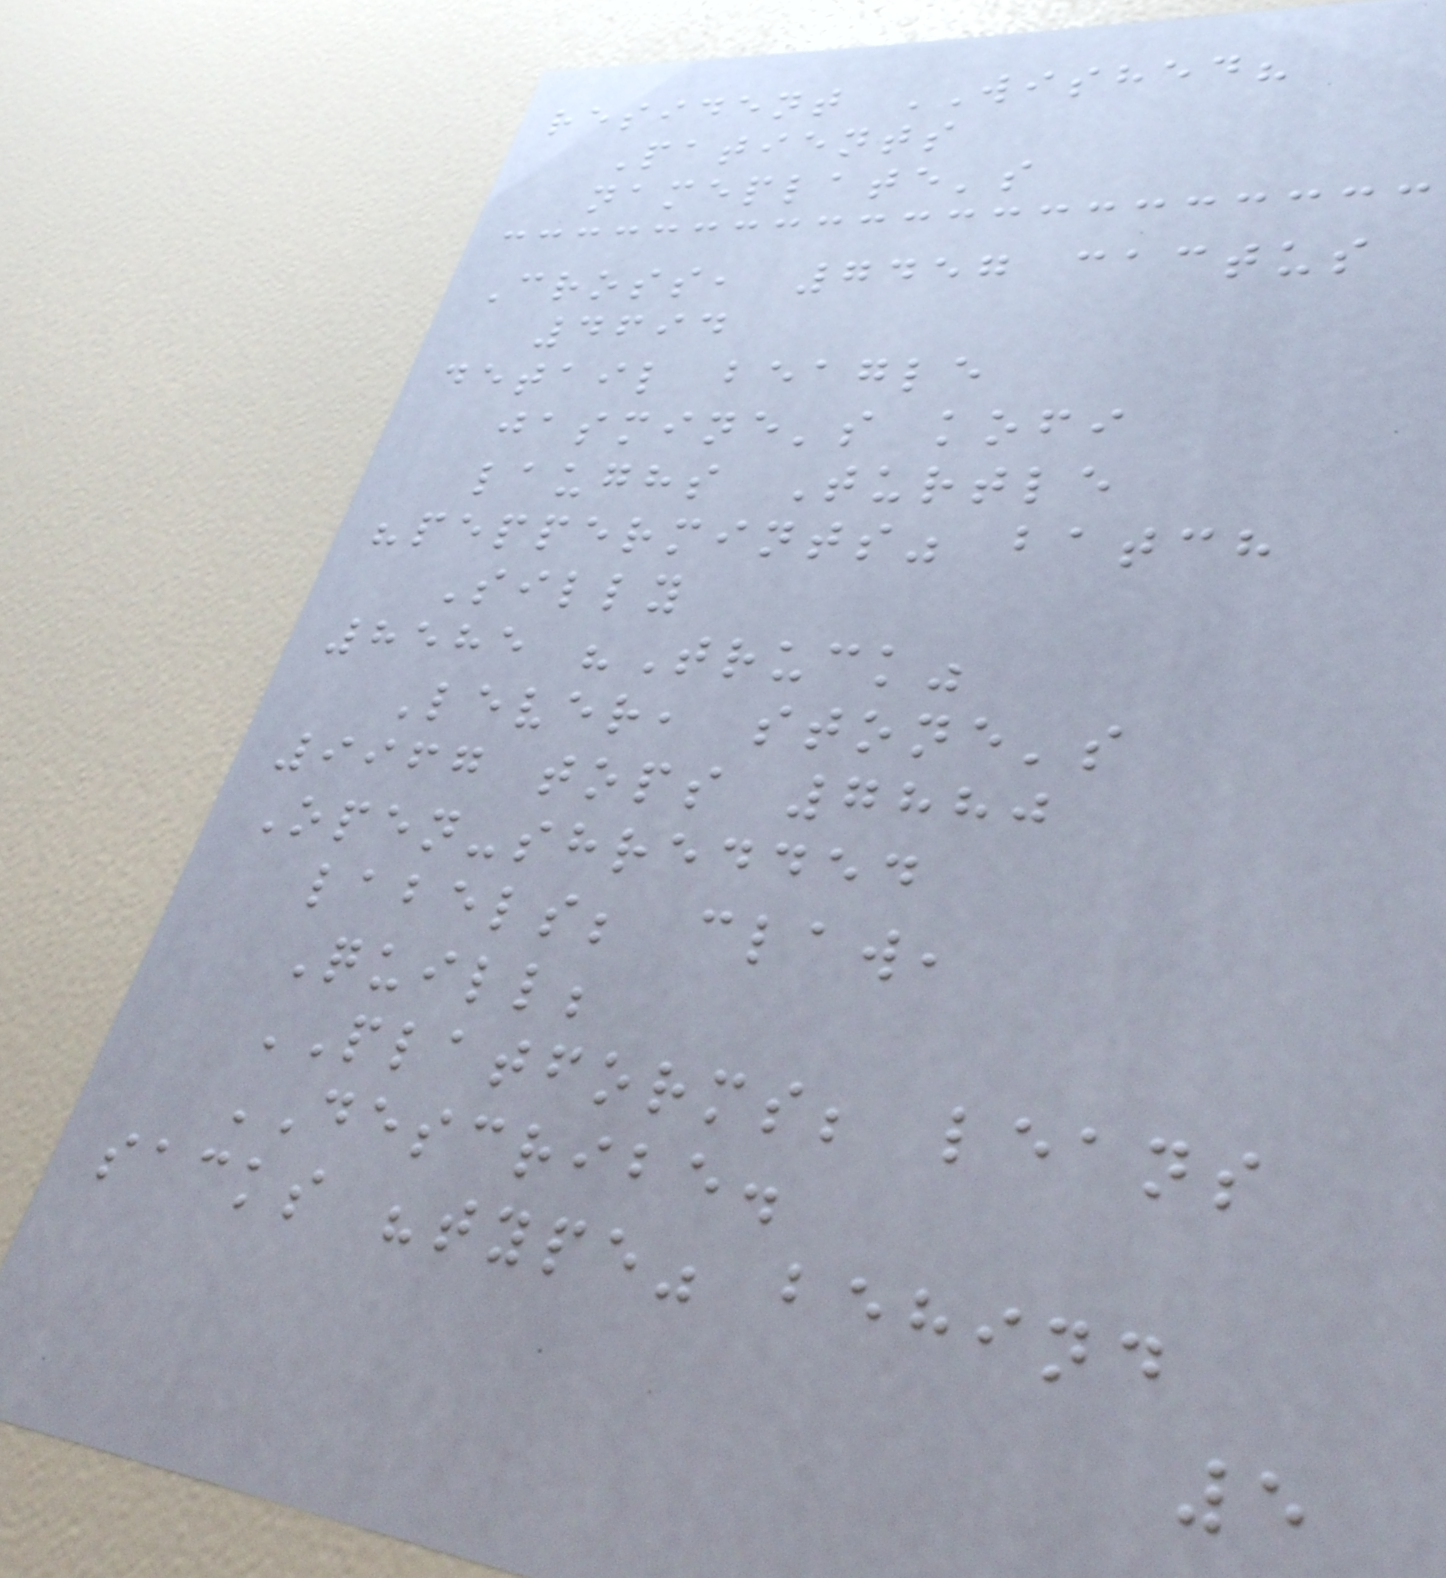resident WISHED?
Patients
nameplate's
Cross, 7457 cactus
4694
detail beagle
jasmine's kofi
laughs Turtle
"peppermints" batch
Silly
8585 "Truck"
Lever, stone's
9967 tops 7880
Open-shredded
labels; claw,
Quill;
PLATFORMS; leans
DESCRIBE.
sacks "type" behind
5
